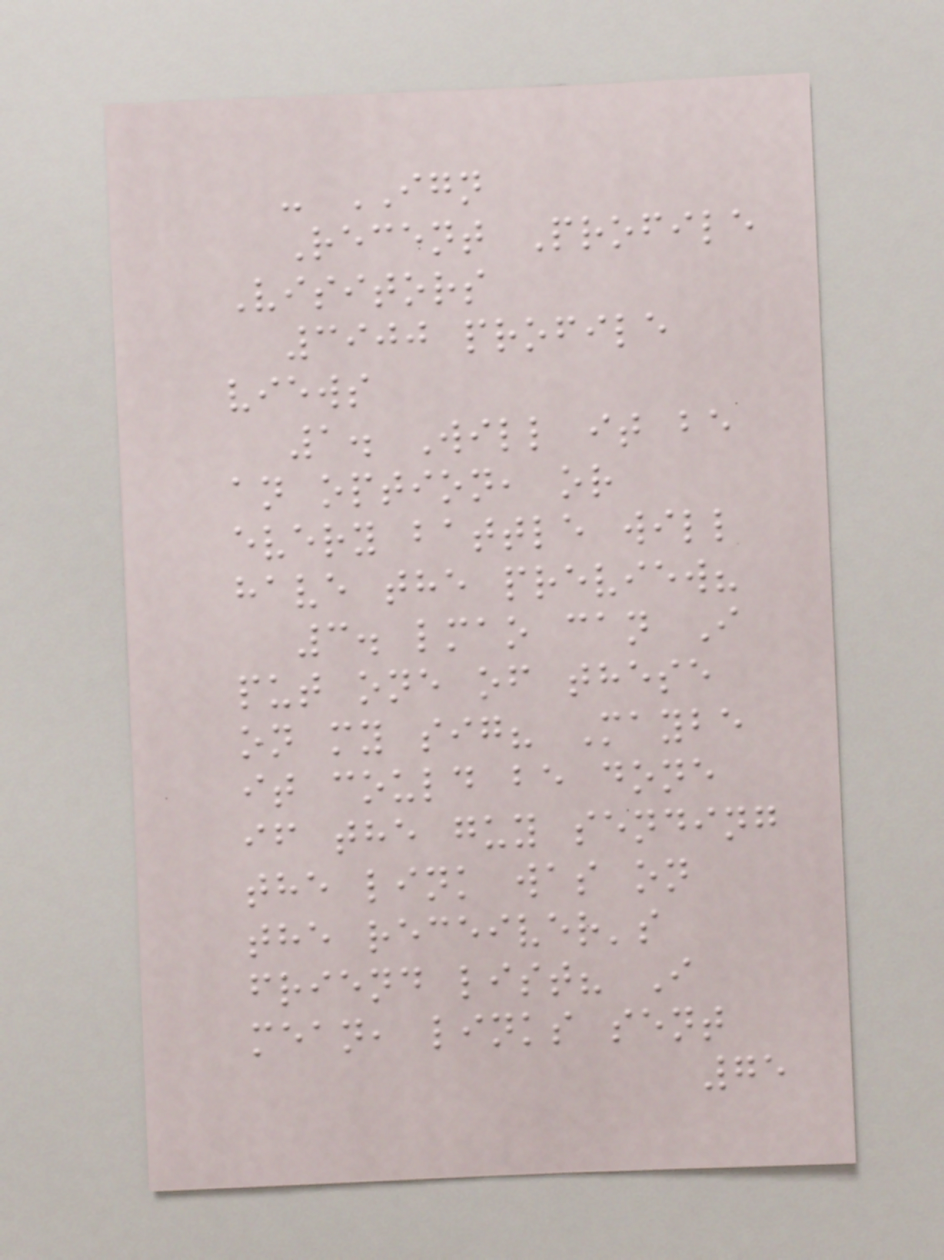- IGN
Recent Profile
Visitors
3900 profile
views
1. Will it be
an option, or
every battle will
have the preview?
3. lmao can I
put one of these
on my sig? Maybe
it could be done
if the guy sending
the link was on
the receiver's
friend list? I
mean, links sent
75
